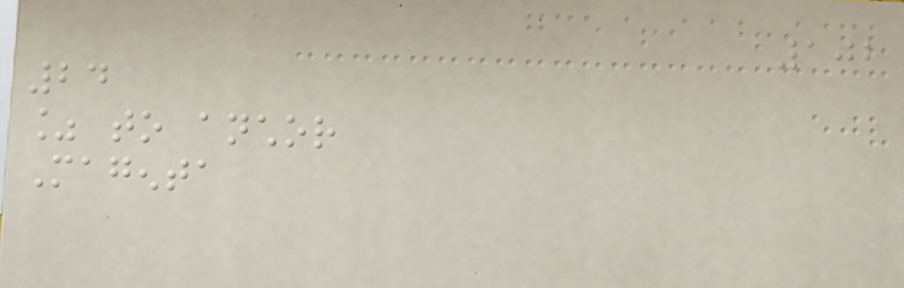102
24
% to anchor
Magenta
